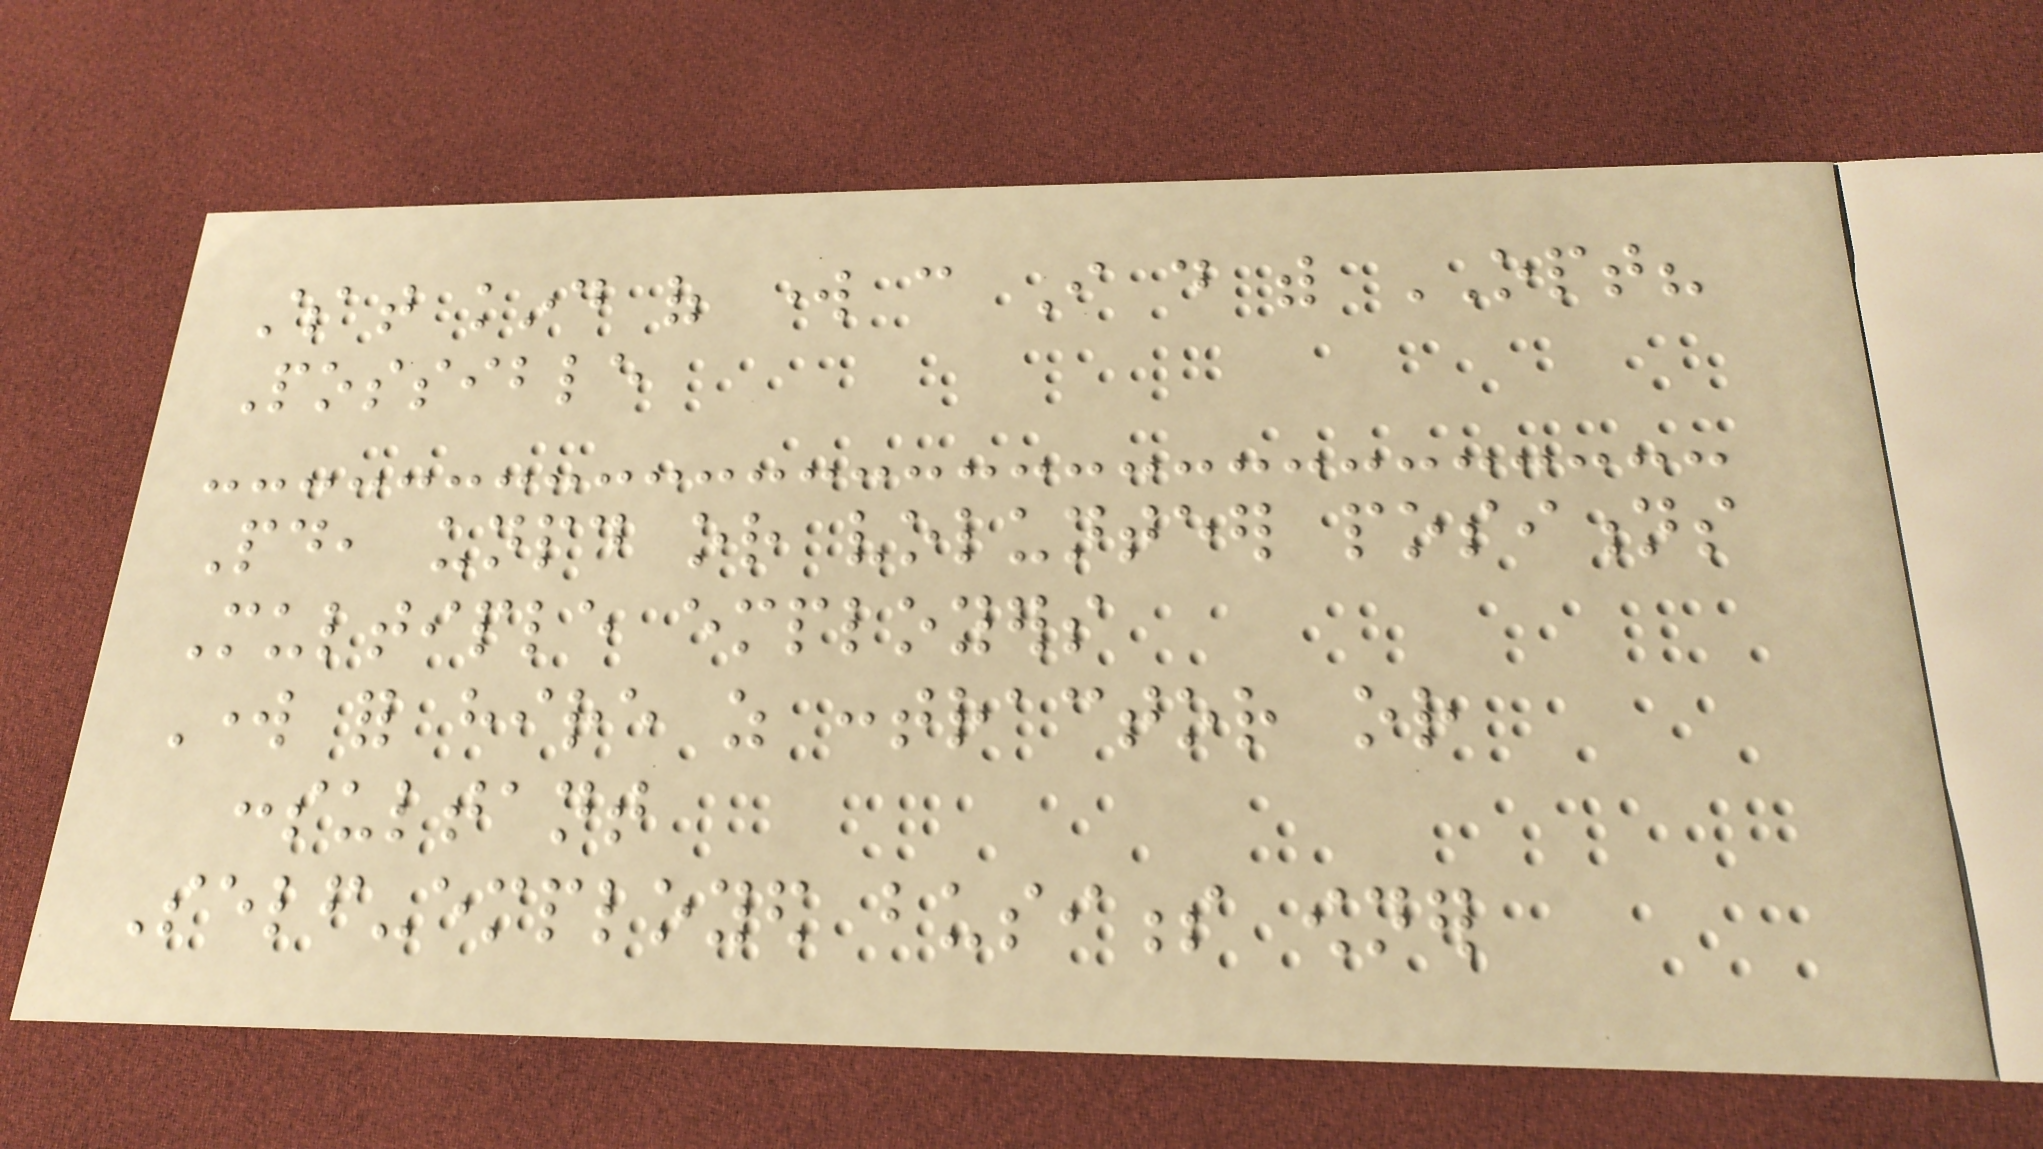What kind of work can I do with OPT?
Possible
Paid, unpaid or volunteer positions
Multiple employers
Work for hire as contractor or
consultant
Self-employed business owner
